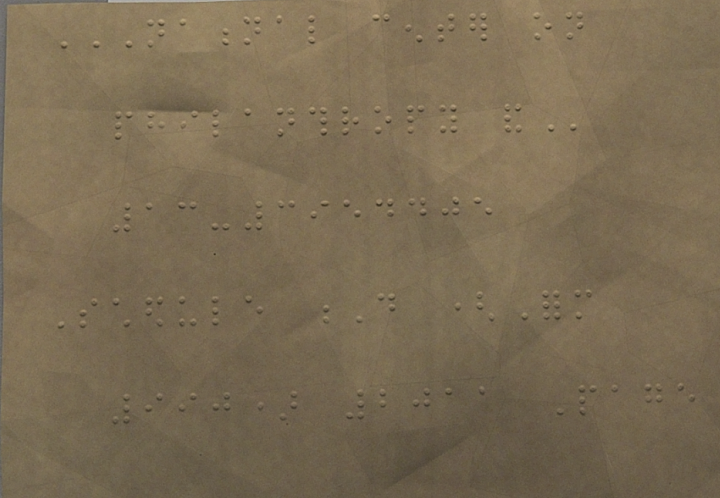NATIONAL CENTER ON
PHILANTHROPY AND
13-3954405
Schedule D (Form
990) 2011 Page
